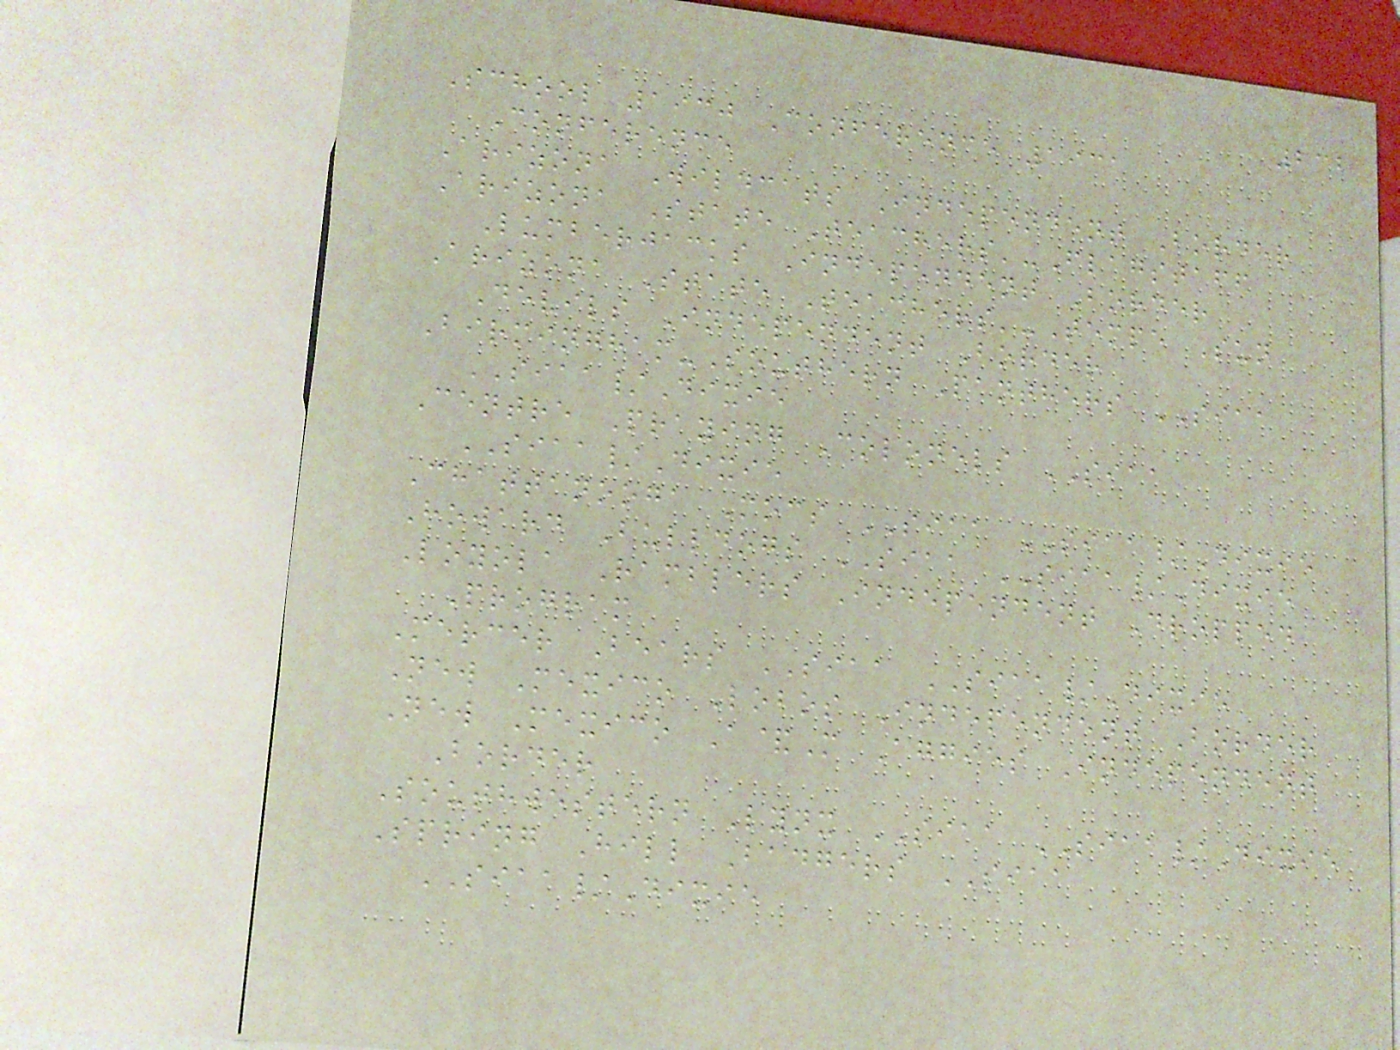232
School 1930 Conference 1931
Conference
Arizona Wildcats Independent Border
Arizona State Teachers'-Flagstaff
Lumberjacks Independent Border
Arizona State Teachers'-Tempe Sun
Devils Independent Border
Birmingham-Southern Panthers SIAA
SIAA/Dixie
Centre Praying Colonels SIAA
SIAA/Dixie
Chattanooga Mocs SIAA SIAA/Dixie
Howard Bulldogs SIAA SIAA/Dixie
Loyola Ramblers Independent Dropped
Program
Mercer Bears SIAA SIAA/Dixie
New Mexico Lobos Independent Border
New Mexico A&M Aggies Independent
Border
Southwestern Lynx SIAA SIAA/Dixie
Spring Hill Badgers SIAA
SIAA/Dixie
